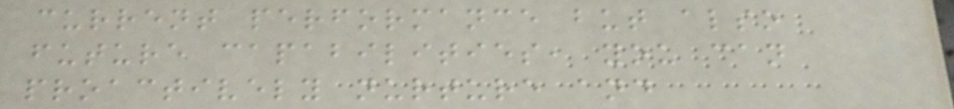current performance but also
future capabilities, you can
proactively nurture and
